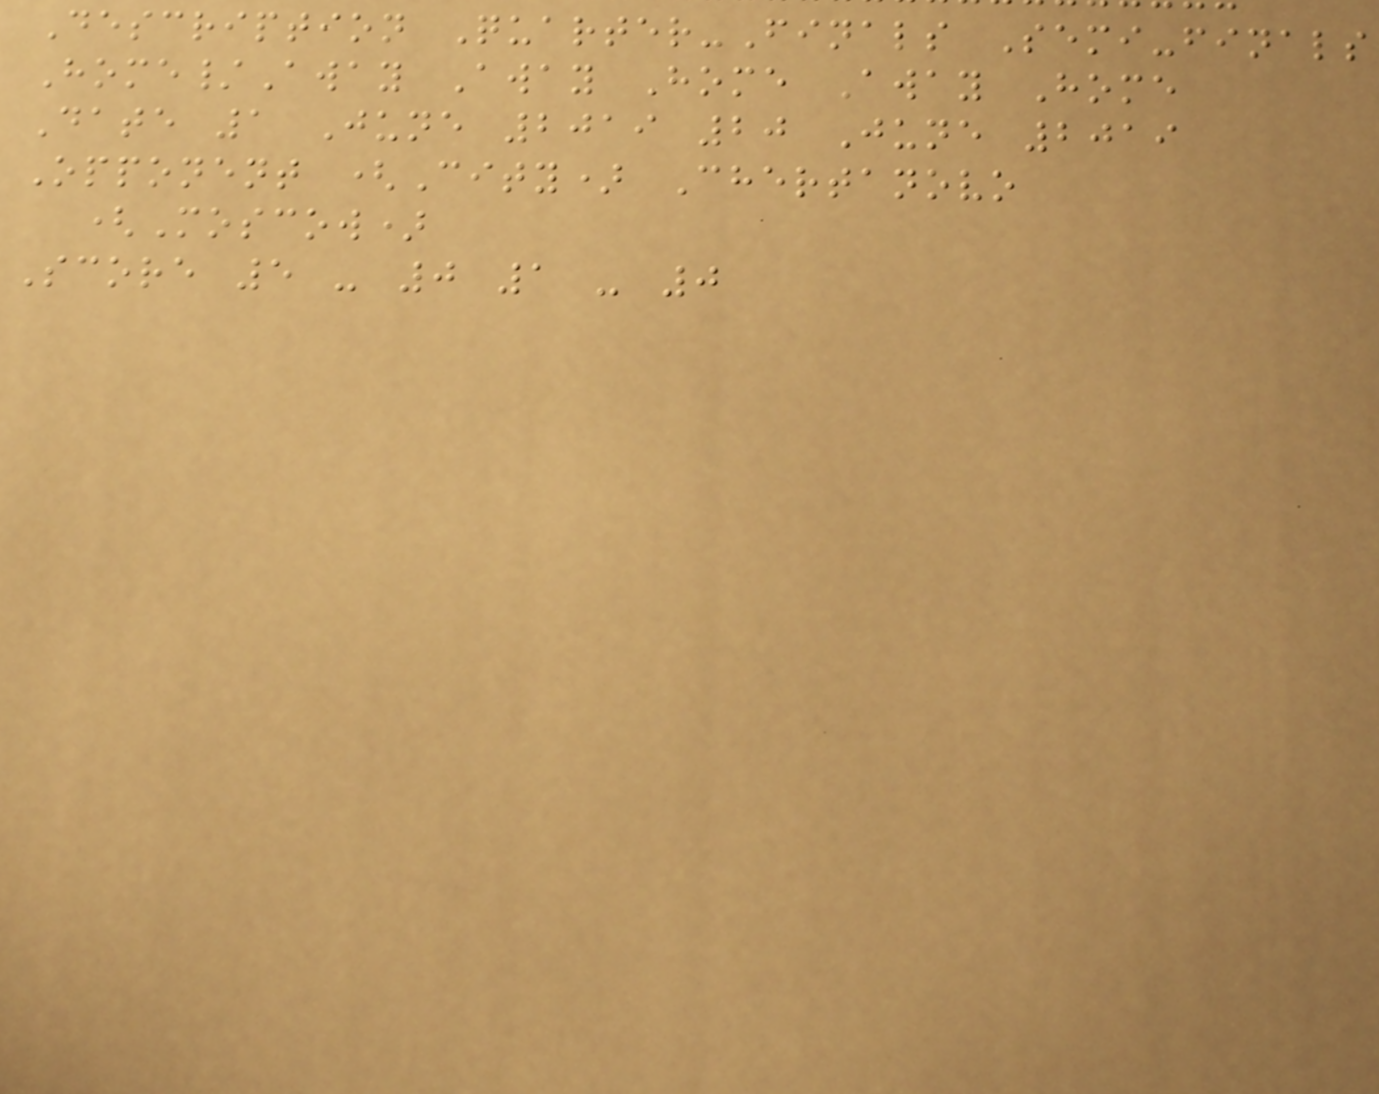Description Quarter-Finals Semi-finals
Home/Away Away Home Away Home
Date 1 June 2019 20 June 2019
Opponent (City) Chertanovo
(Moscow)
Score 5 - 0 1 - 0
